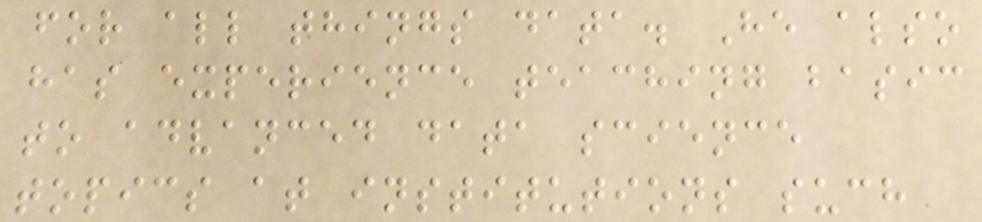for all things data. He also
has experience teaching basic
to advanced data science
topics at institutions such
